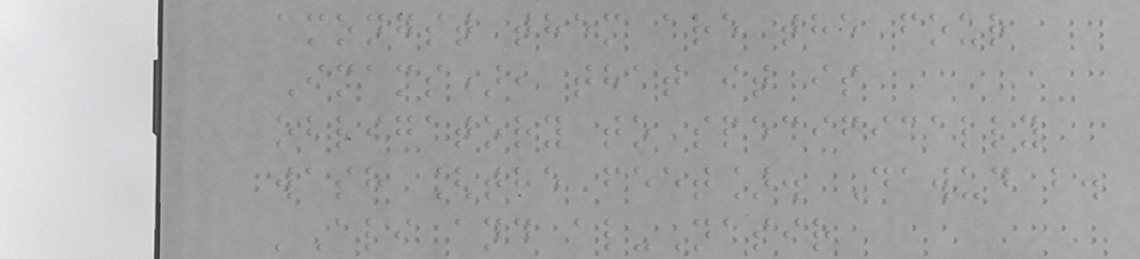amongst them are the four
Imams), that it is
obligatory to specifically
wash [the feet]. Dawud b.
'Ali and al-Nasir
